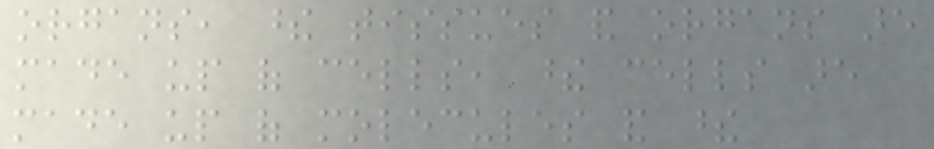organs, these tissues and organs are
made up of cells, these cells are
made up of molecules and these
